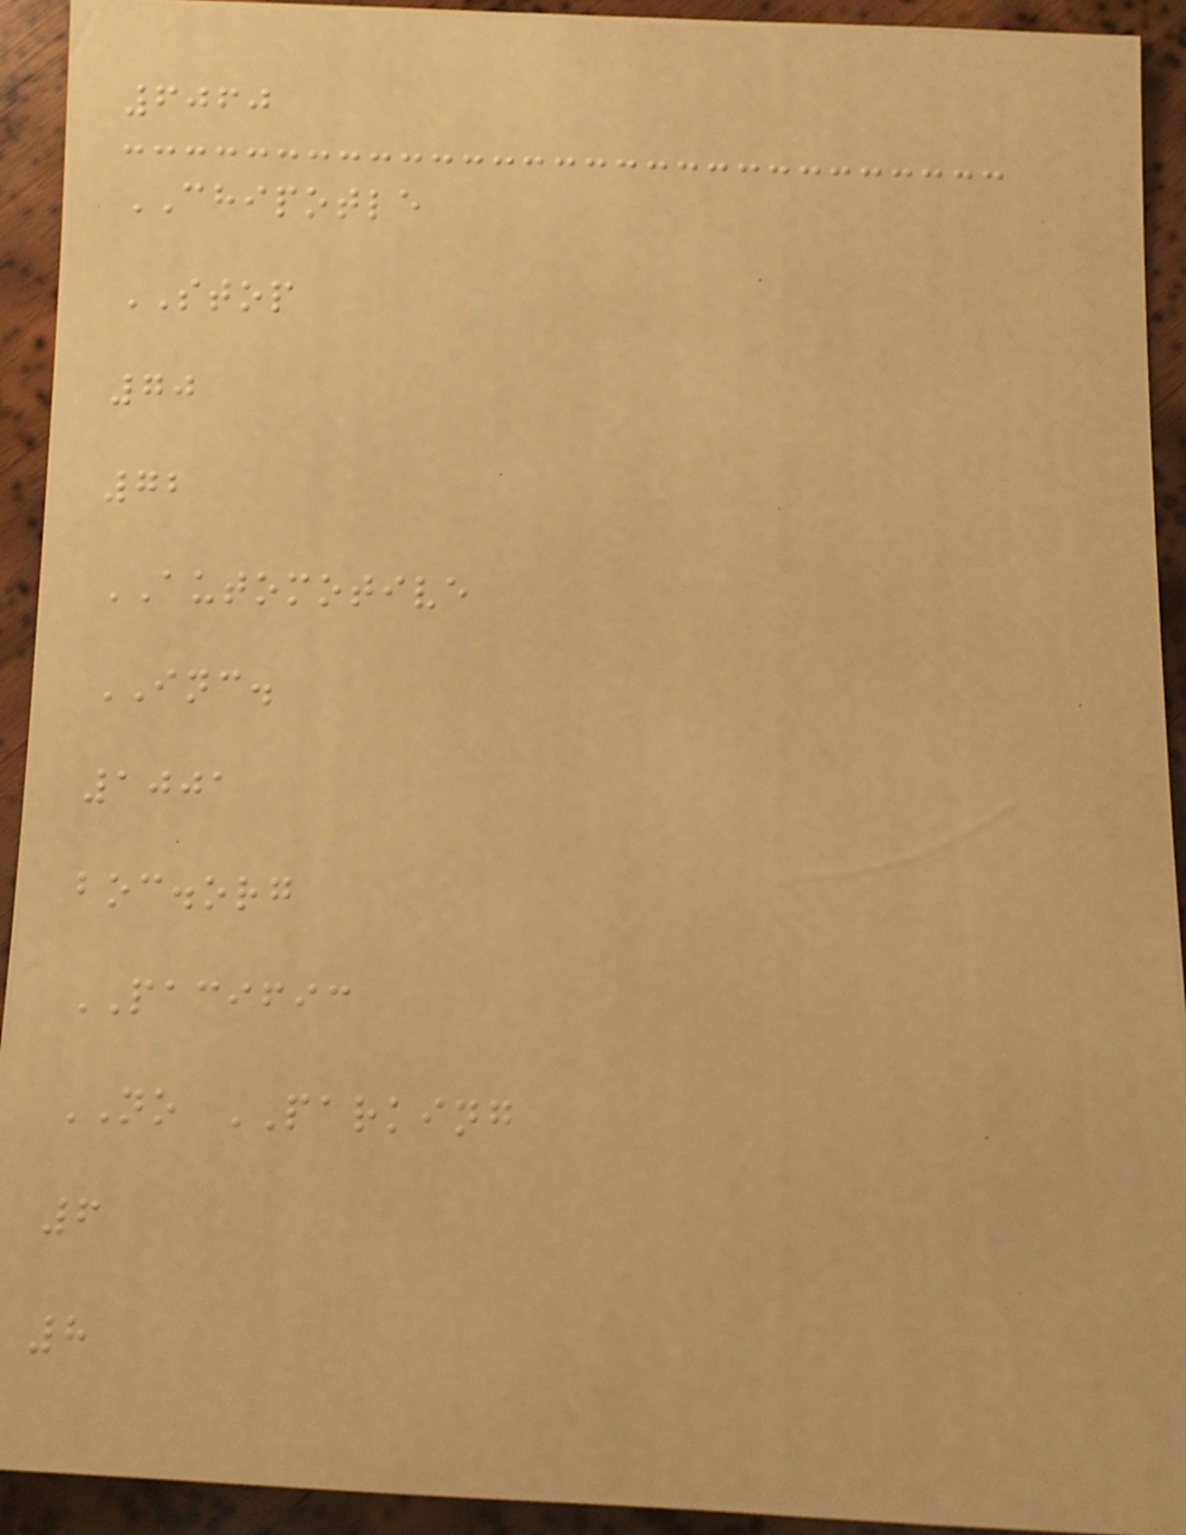6060
CHIPOTLE
STOP
70
72
AUTOMOTIVE
INC.
1001
boc.org
PACIFIC
NO PARKING
6
8
